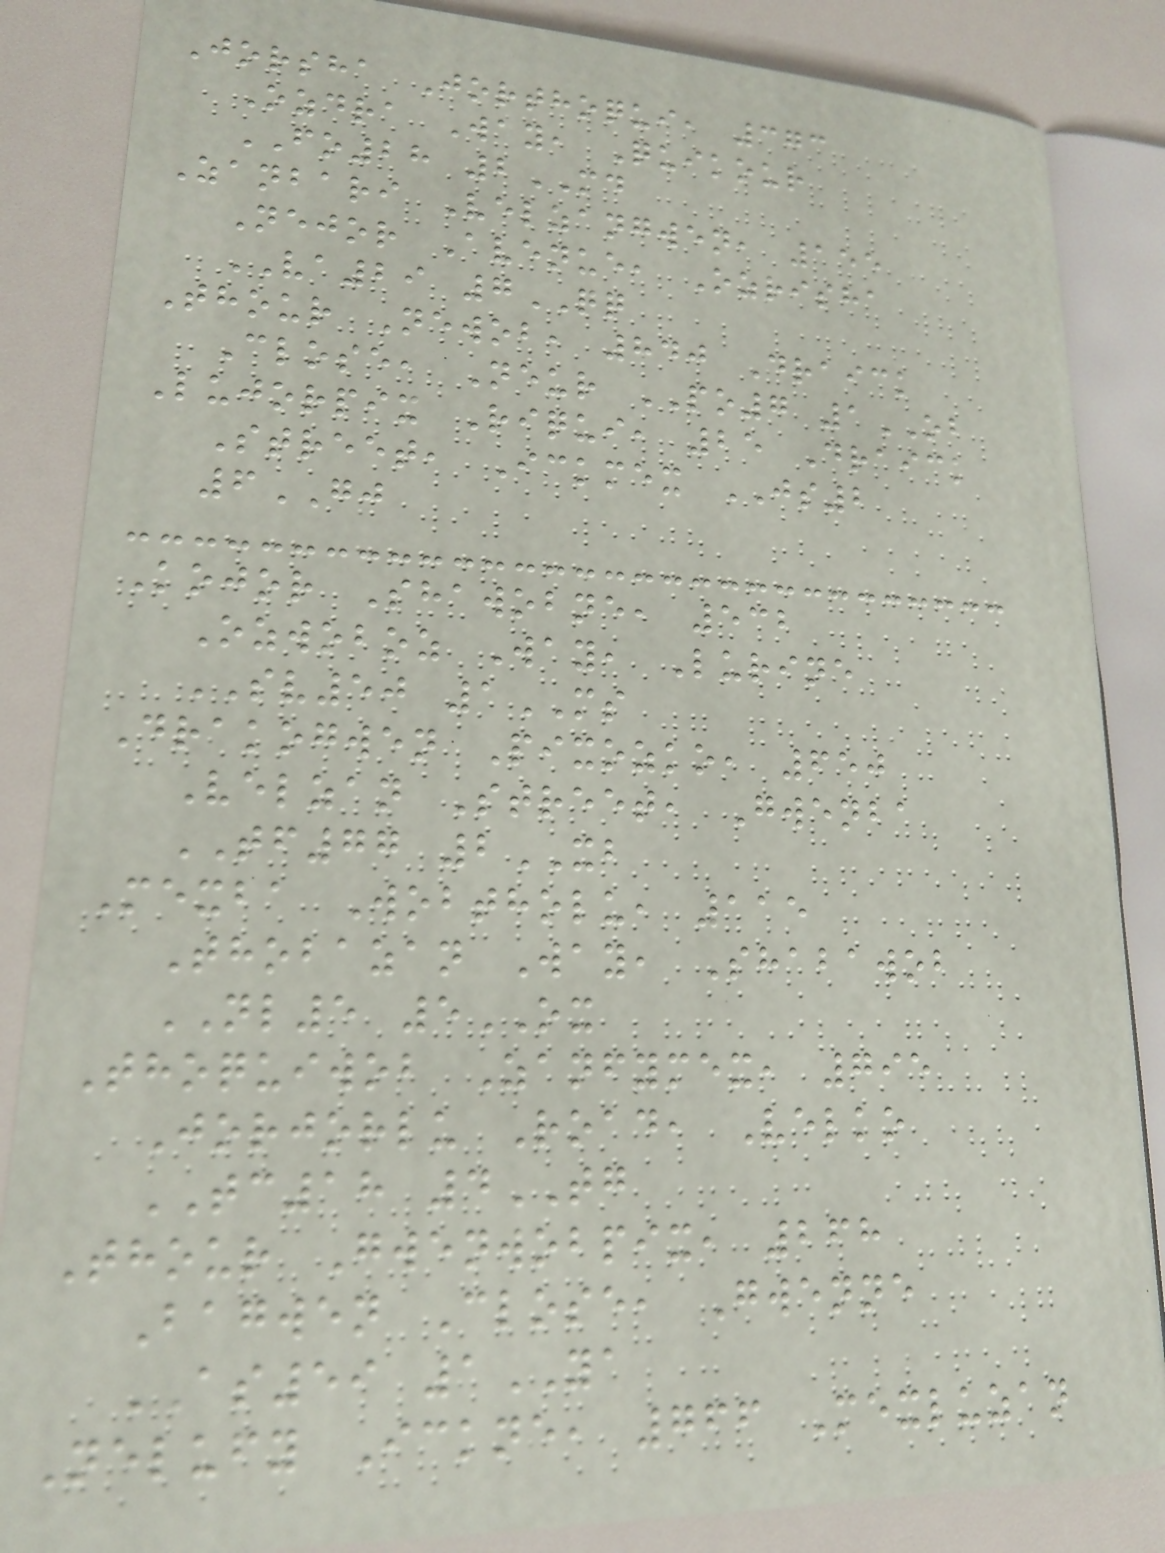Jorsha Jorthoqui, 373
Ozdra Way, Quikour
FO28 2MD
Zanbari Velzangwen, 155
Nejor Avenue, Ozrisha
VA29 7QQ
Thour Newob, 840 Draick
Close, Neur PO7 1OB
Lujorpix Riqui, 25 Draick
Street, Ickmex JS2
6GJ
Kojor Shawobne, 532
Ozwoboz Way, Lurine
SV50 1MS
Drakogwen Pixozko, 650
Velzan Street, Gwenba
TF77 2XB
Mexba Wobtholu, 115
Thobazan Way, Shabawob
NL5 5OX
Thoquiwob Zanfymex, 795
Jorjorlu Road, Velko
TC18 4TG
Thour Gwenwobpix, 268
Bagwen Close, Gwenne
AS59 1YA
Nelufy Ickne, 766 Mexluzan
